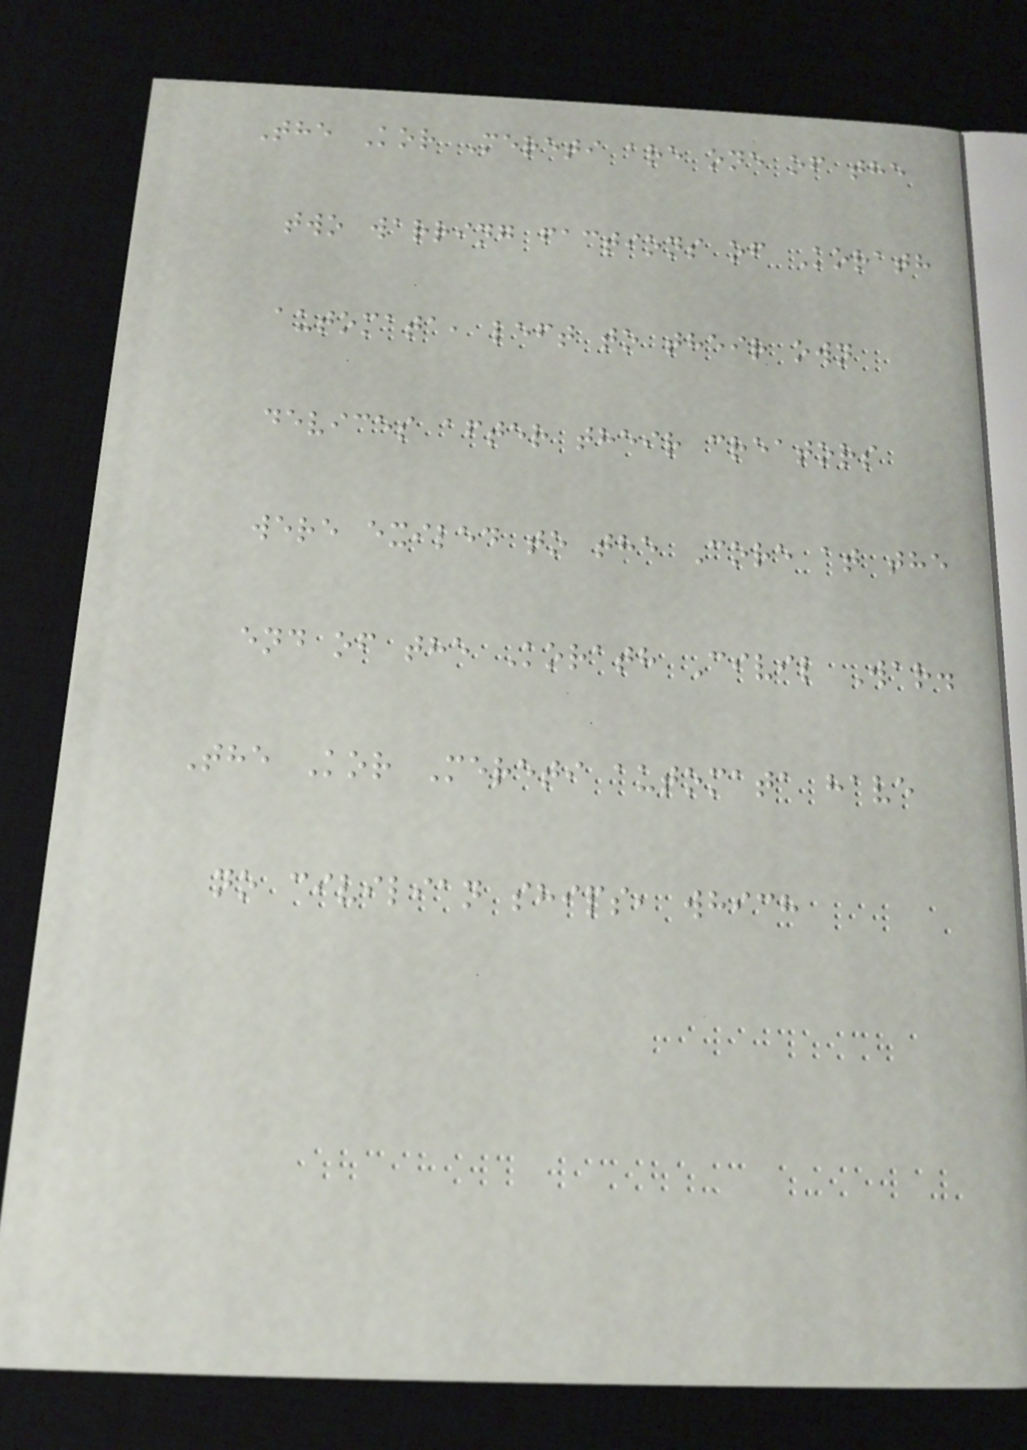The Kor Mereti are one of the
two warring factions of Korath
automata, left to their own
devices after their creators
were exiled to the Core at the
end of the Korath Civil War.
The Kor Mereti automata have
no civilian ships, which
